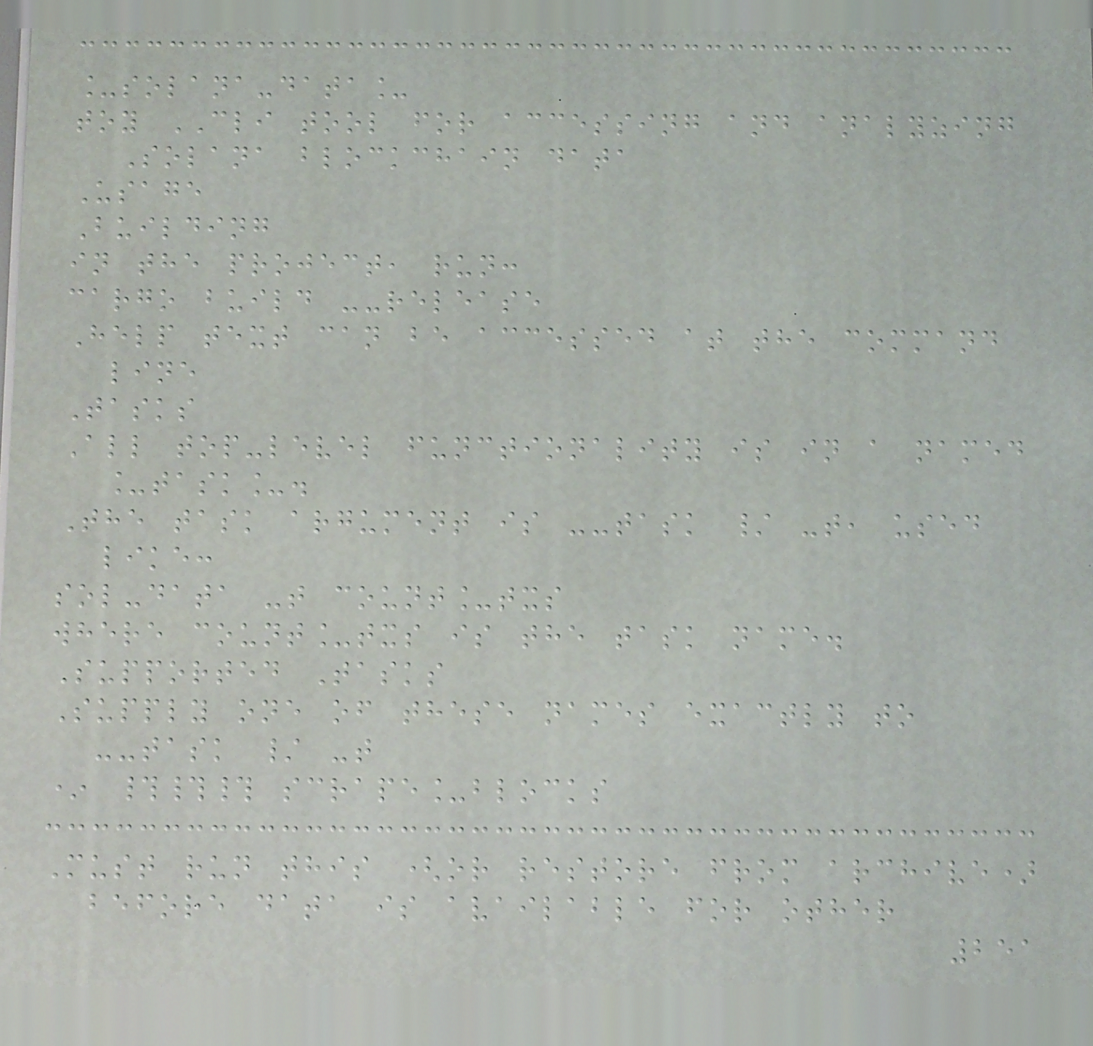_solana-data_
toy CLI tool for accessing and analyzing
Solana blockchain data
Usage
Building
in the project, run:
cargo build --release
Help text can be accessed at the command
line
Tasks
All top-level functionality is in a named
_task_.
The task argument is --task / -t, used
like:
sol-data -t count_txs
where count_txs is the task name.
Supported Tasks
Supply one of these names exactly to
--task / -t
* ### scrape_blocks
Must run this (or restore from archive)
before data is available for other
251
